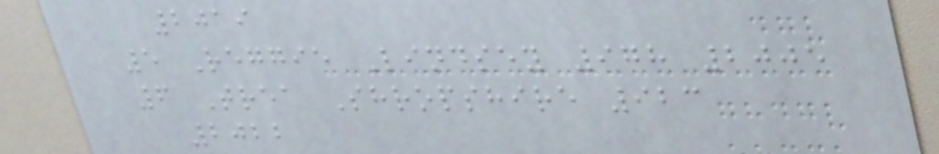2019
5 Reggie Lindsey 978 2005
6 Trea Shropshire 923
2022
